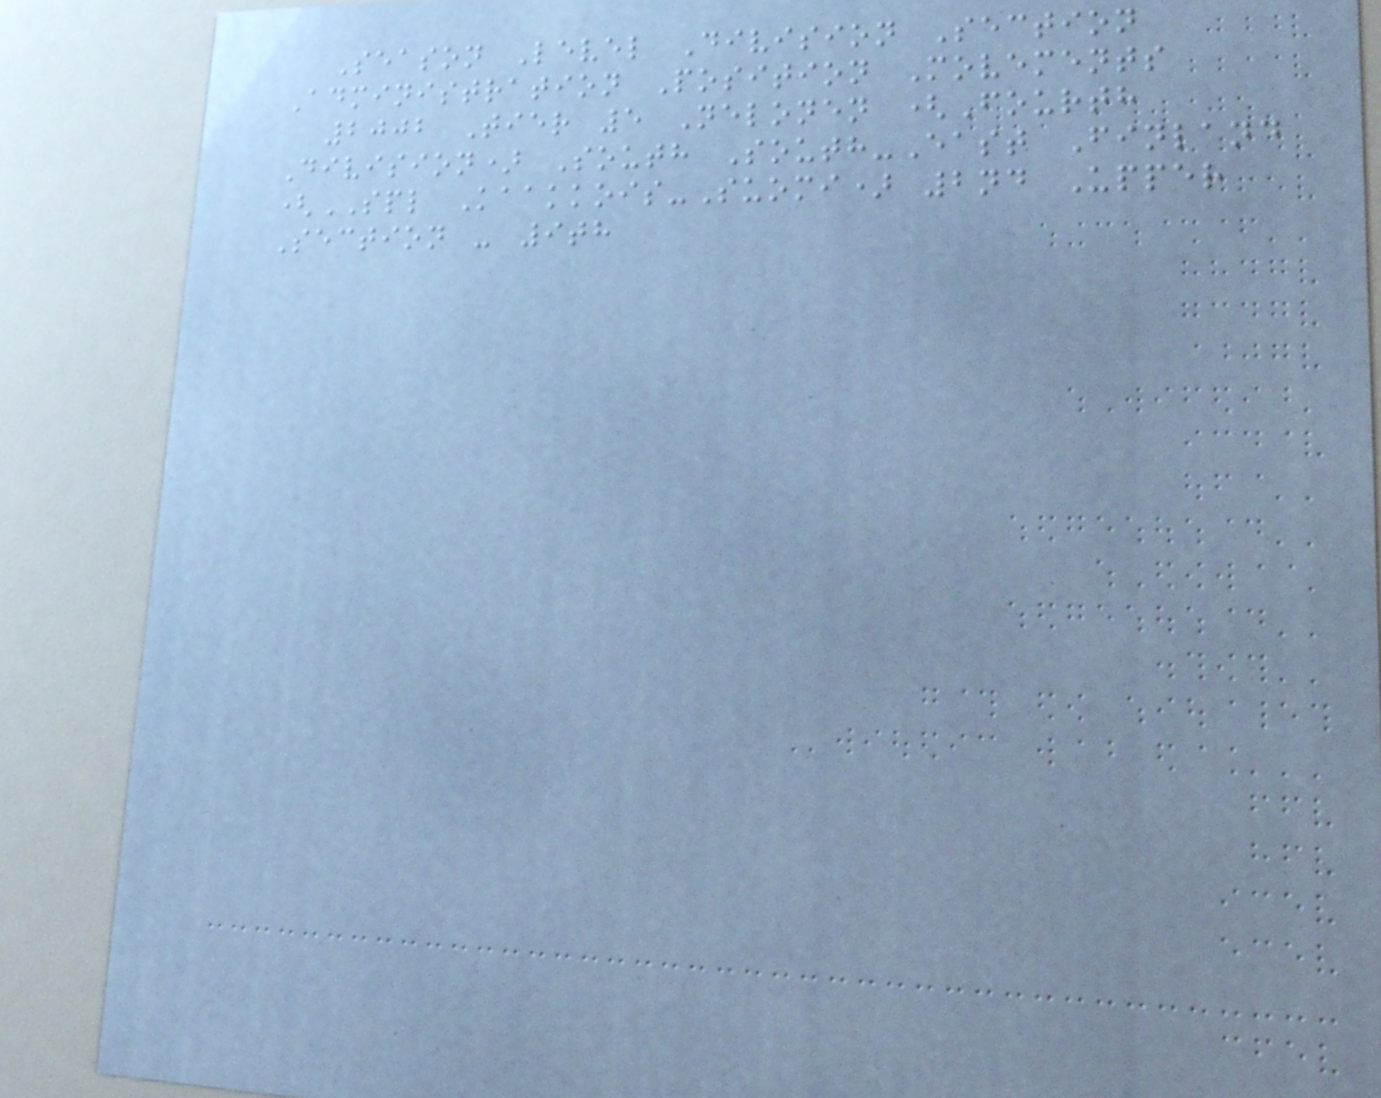Season Level Division Section
Administration Position Movements
2002 Tier 5 Nelonen (Fourth
Division) South South-East Finland
(SPL Kaakkois-Suomi) 2nd Upper
Section - 9th
